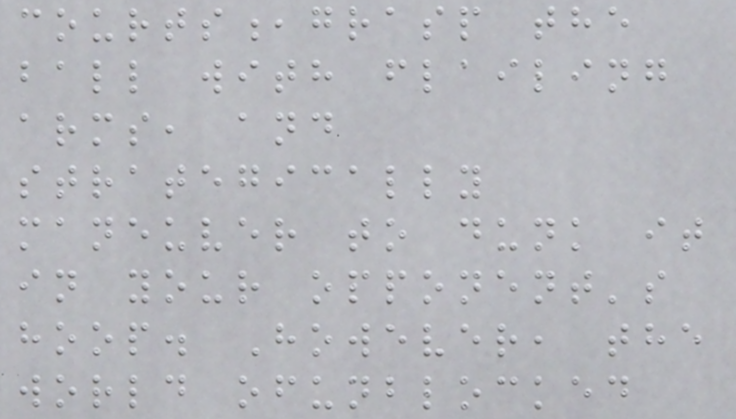courts,grasp the
ball with flailing
arms, and
strategically
maneuver to dunk it
in your opponent's
hoop. However, the
world ofunblocked
